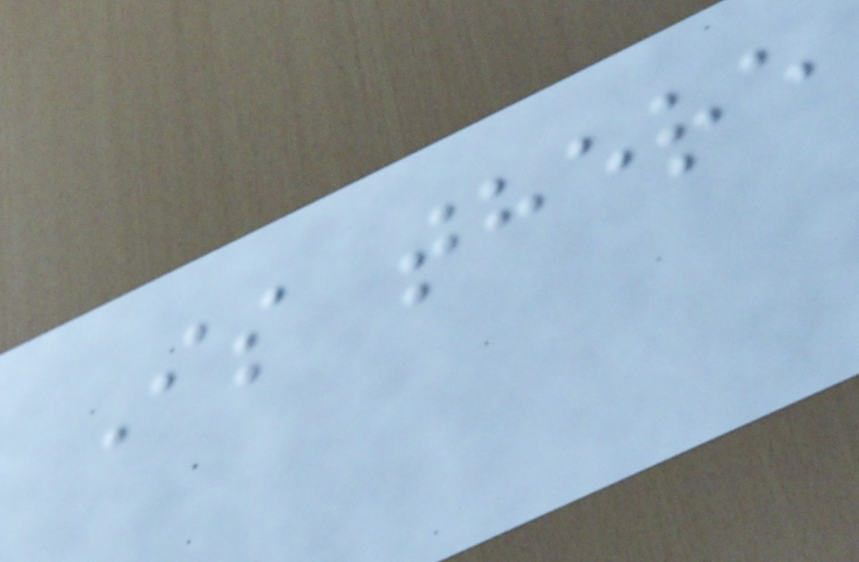Is there
